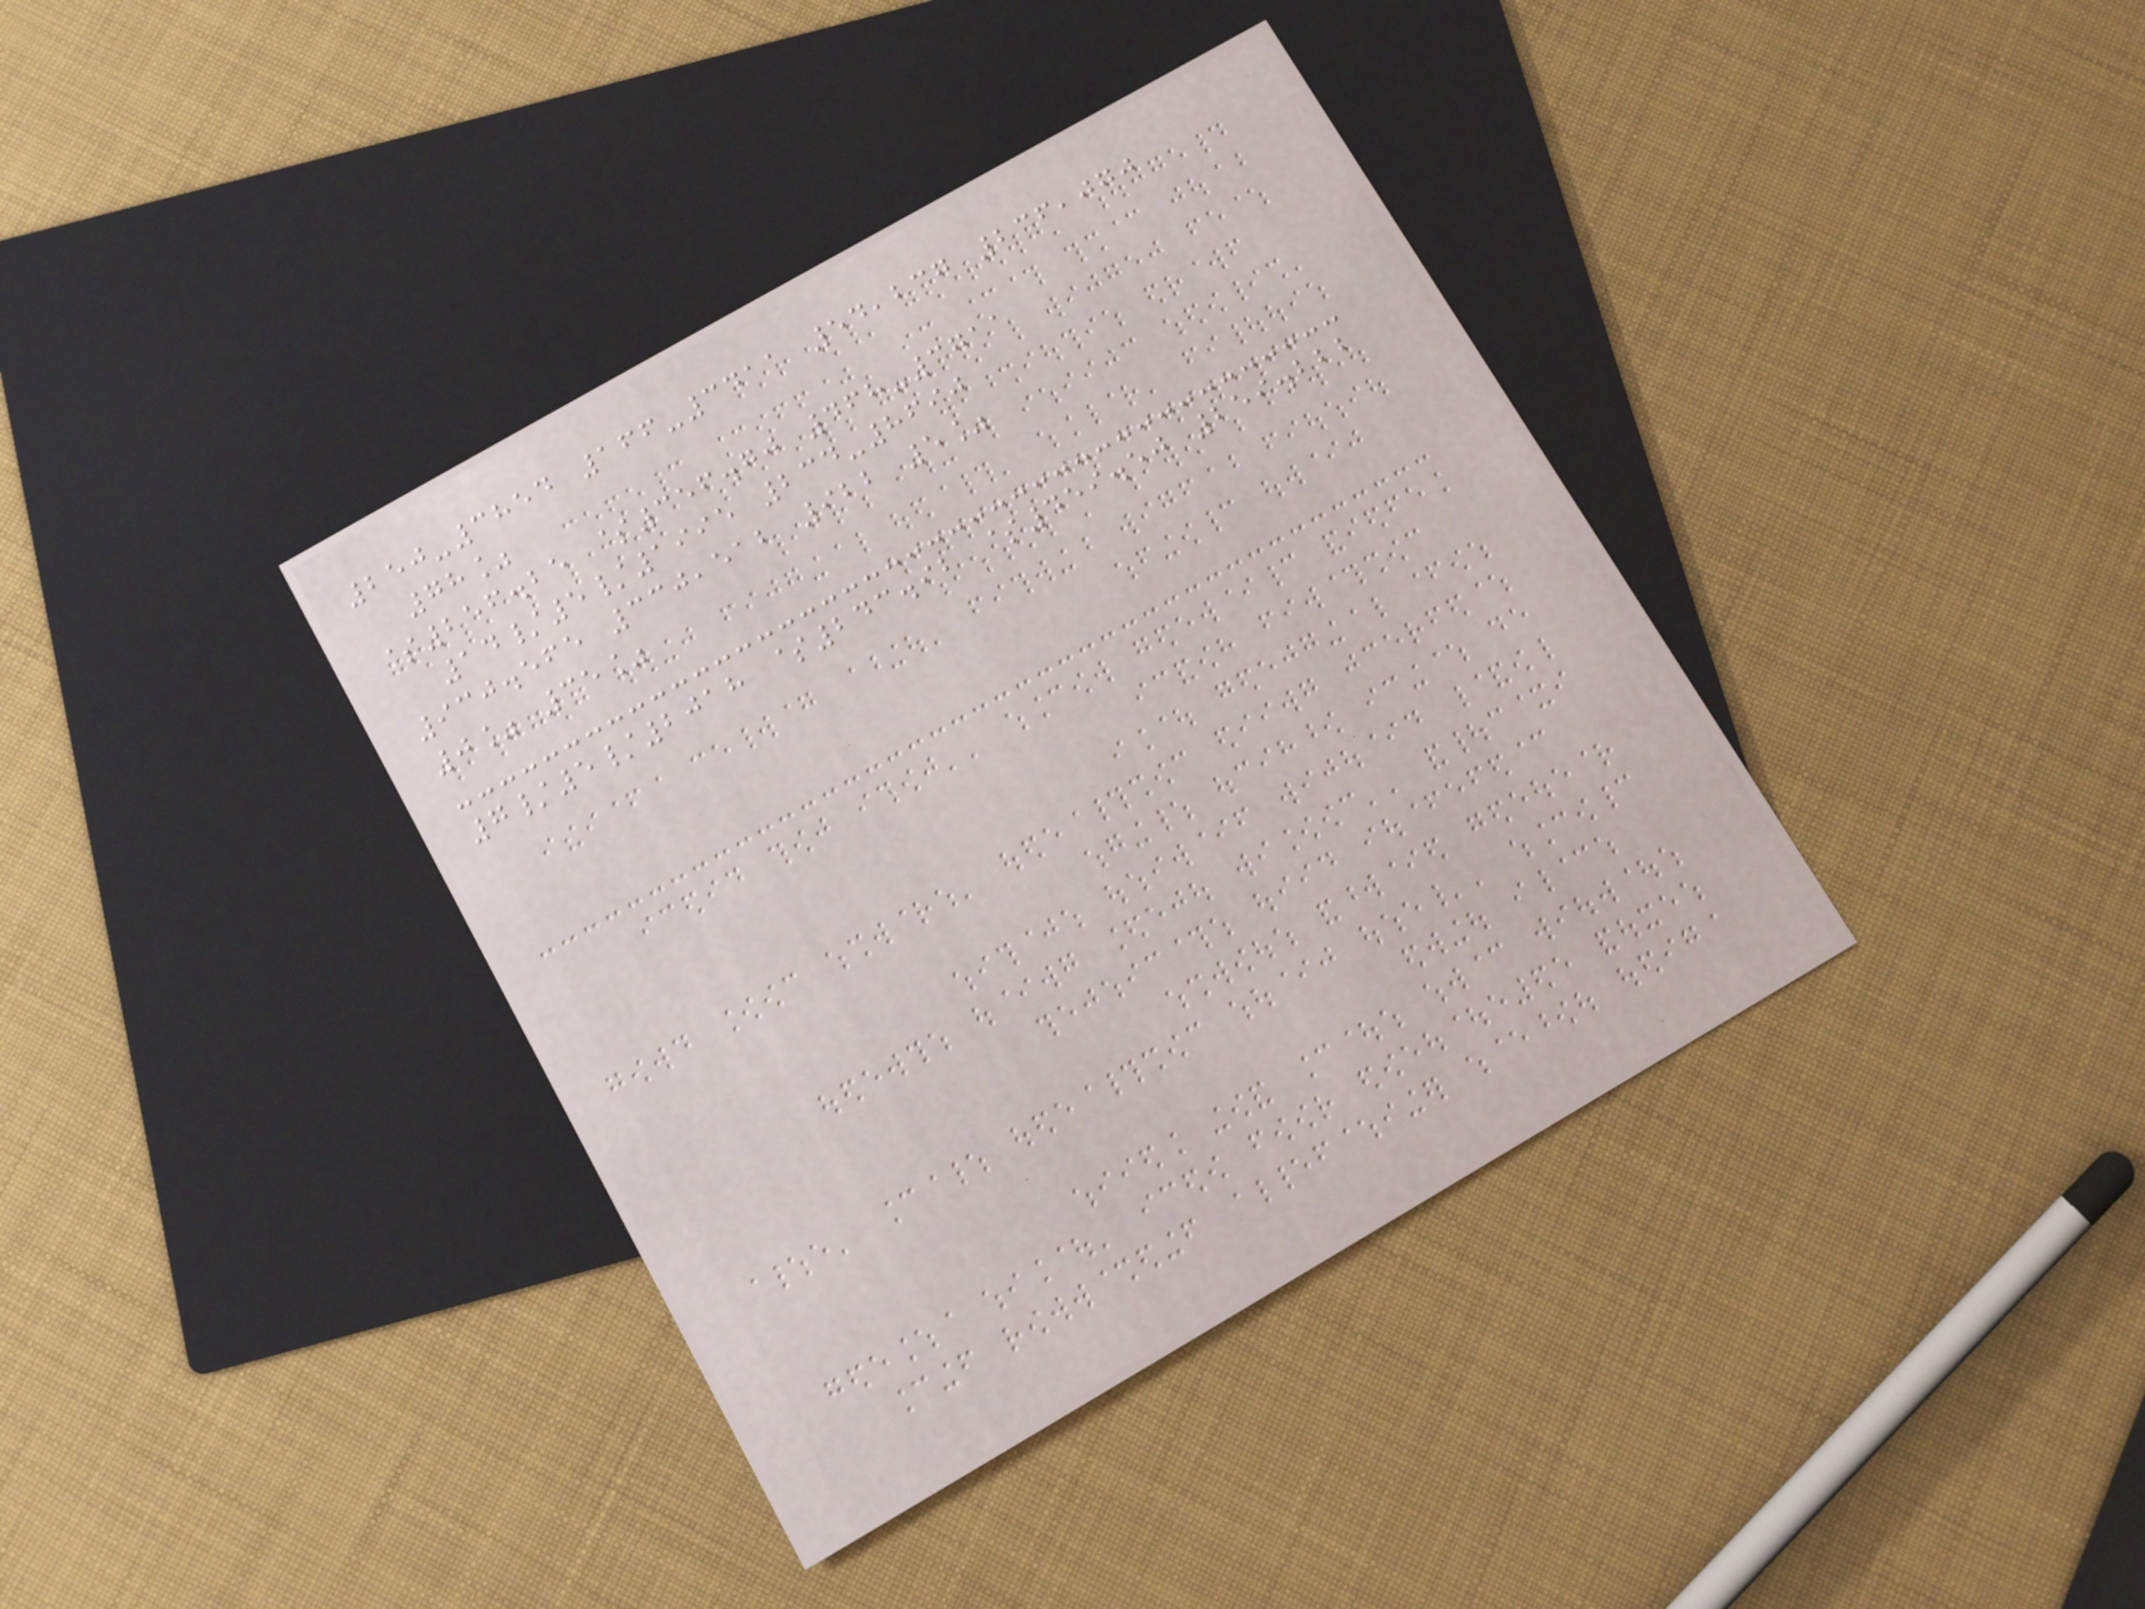250-3854 166-3411 54,237 236,070
78%
$256.25 $356.70 468-3711
14/5/1995 234-8690
930.565 330,512 922 5%
0% 35%
7/5/2018 $243.92 $459.50 259.222
